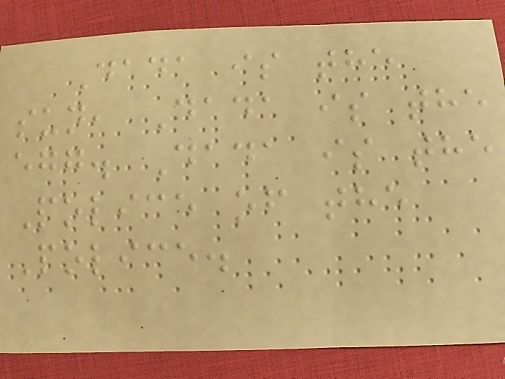Dada is the
sun, Dada is the
egg. Dada is the
Police of the
Police.
